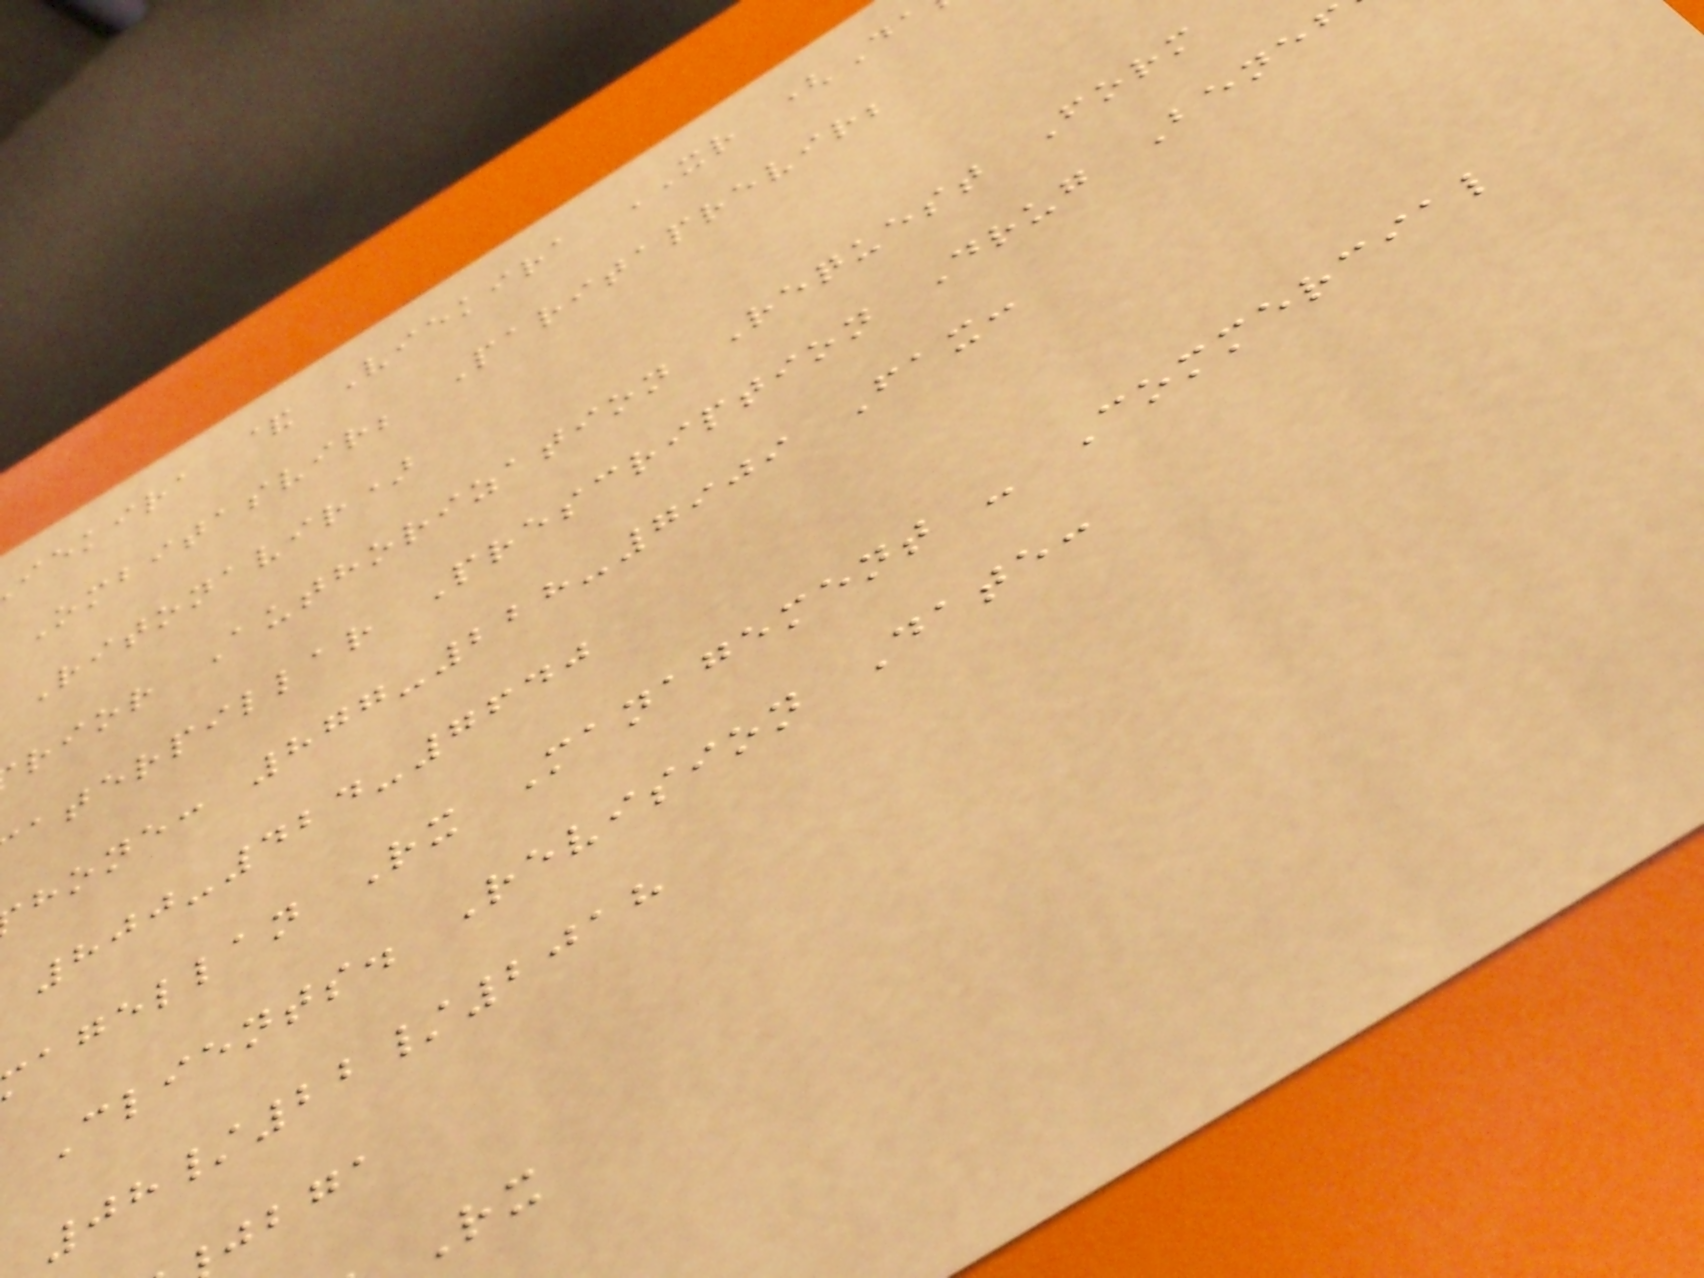iekira & Viekira XR (Da
Ombitasvir; Paritaprevir;
Ritonavir)
rior Authorization Request Form
aterpillar Prescription Drug Benef
hone: 877-228-7909 Fax:
800-424-7640
agellan Rx Management - Commercial
Clients. Revision Date:
08/22/2018
jbga
